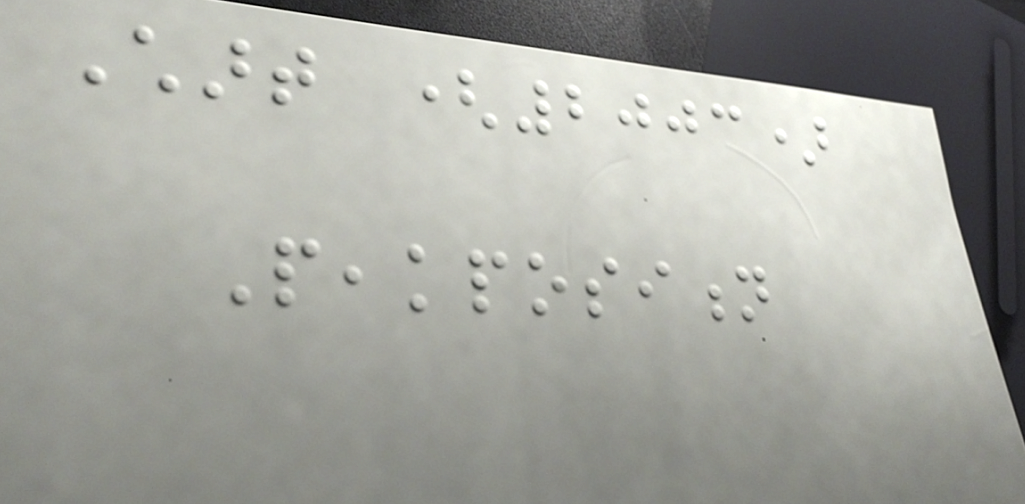Chart (2003)
Peakposition
